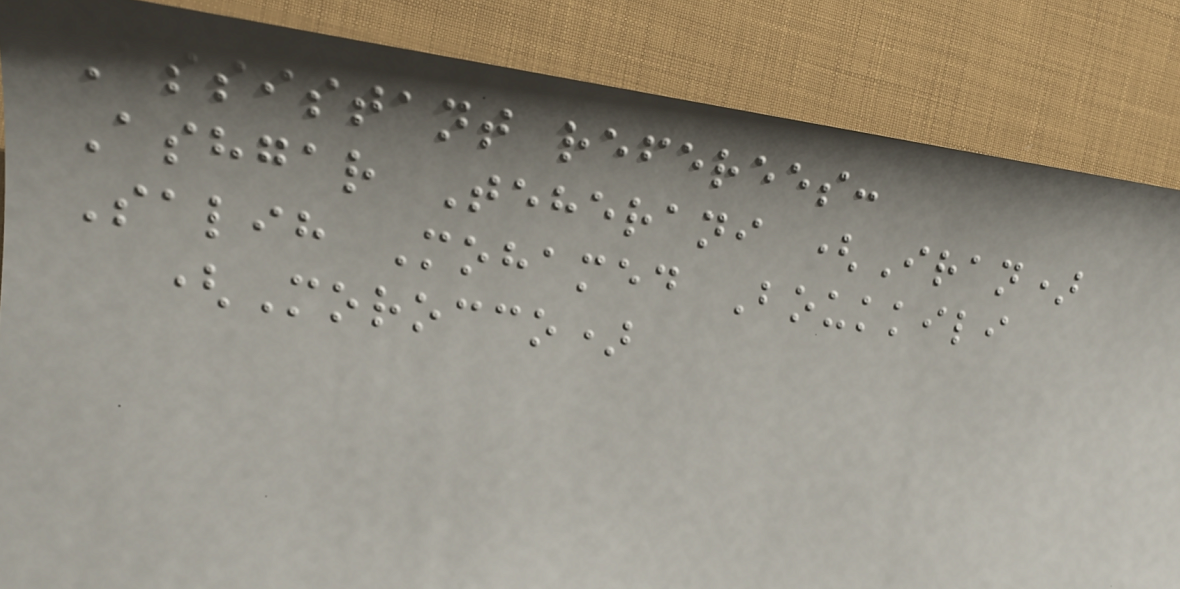Assistant referees:
Ashgar Teherani (Iran)
Salih Mohamed Boukkili
(Morocco)
